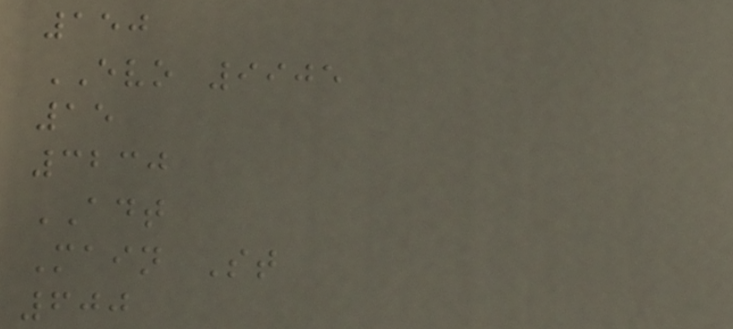150
EVO 9905
15
3230
ADT
Main St
600
